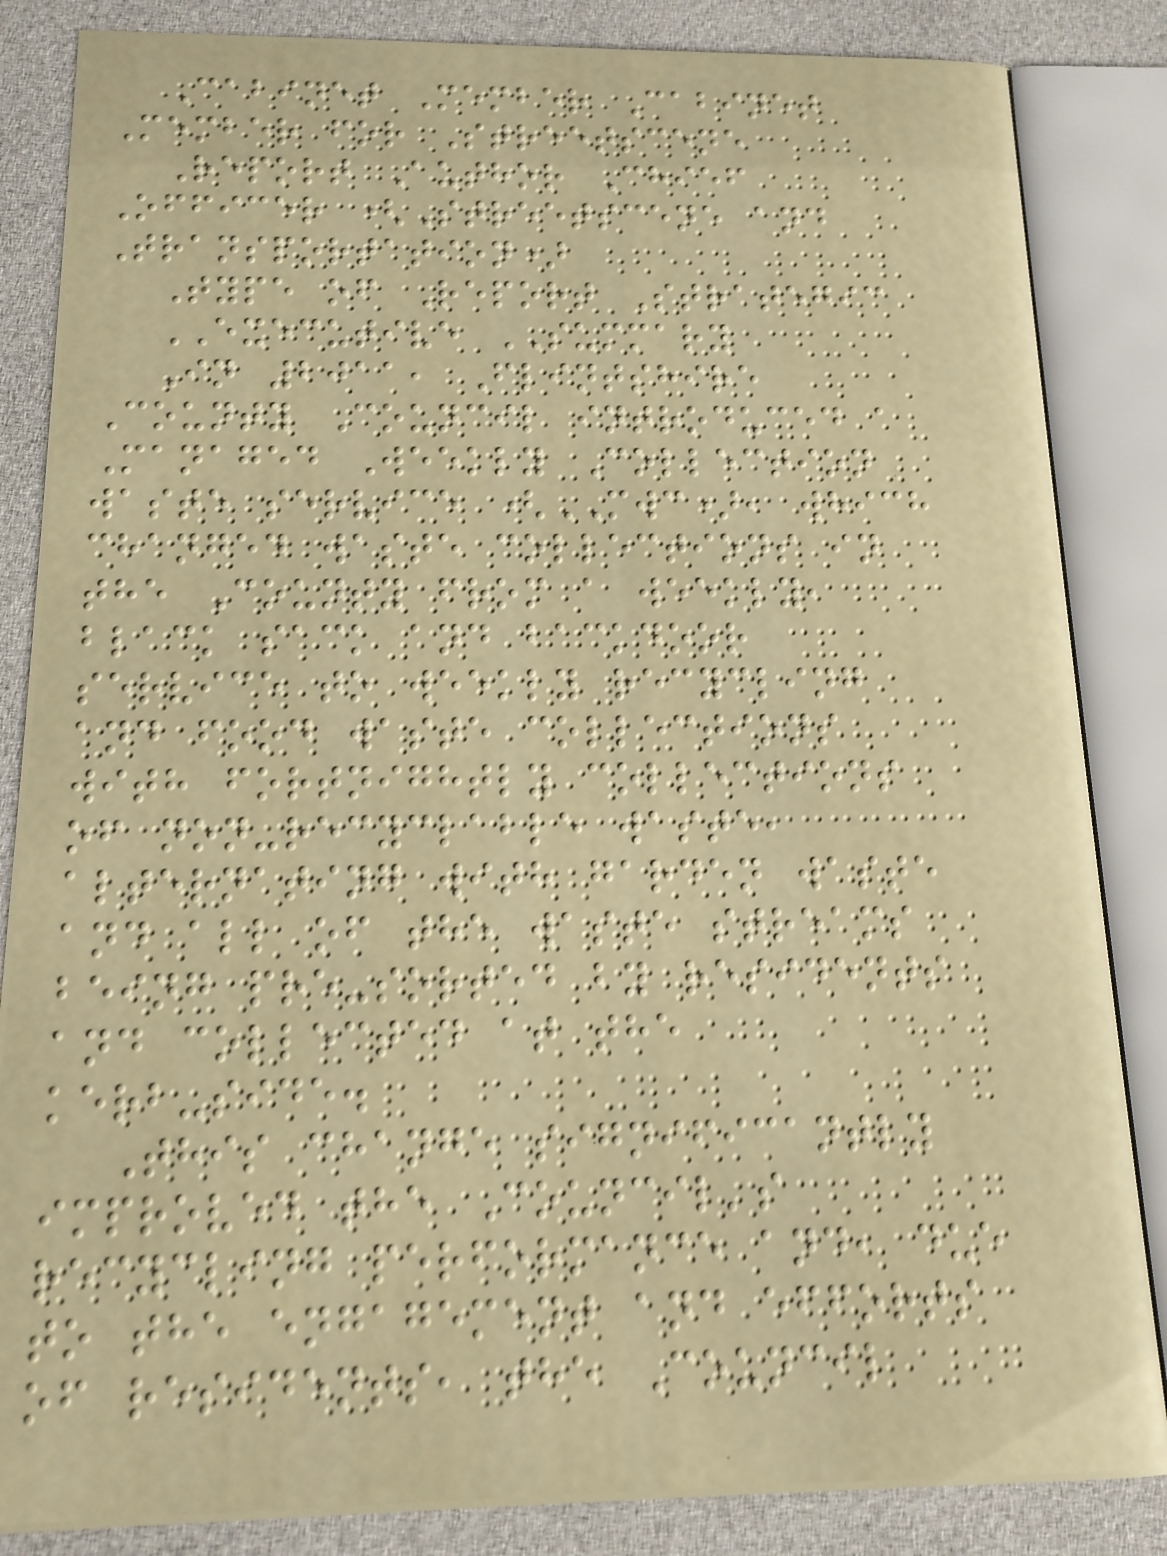Cabinet Member Cabinet
Member for Streetscene
Report Author Chief
Officer (Streetscene and
Transportation)
Type of Report Strategic
EXECUTIVE SUMMARY
In 2011, Flintshire
County Council introduced a
Managed Weekly Collection
waste service (MWC), which
changed waste collections in
the County from a weekly,
black sack and backdoor
service to weekly recycling
and food waste collections
with fortnightly collections
of non-recyclable waste,
alternating with garden waste
and all of the waste streams
being pre-sorted by residents
and collected at the
kerb-side.
This change significantly
improved the Council's
recycling performance and, due
to the engagement and efforts
of residents, the Council
